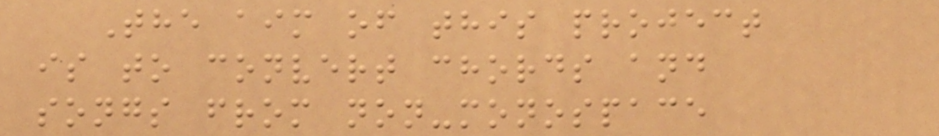The aim of this project
is to convert chords and
songs from non-monospace
